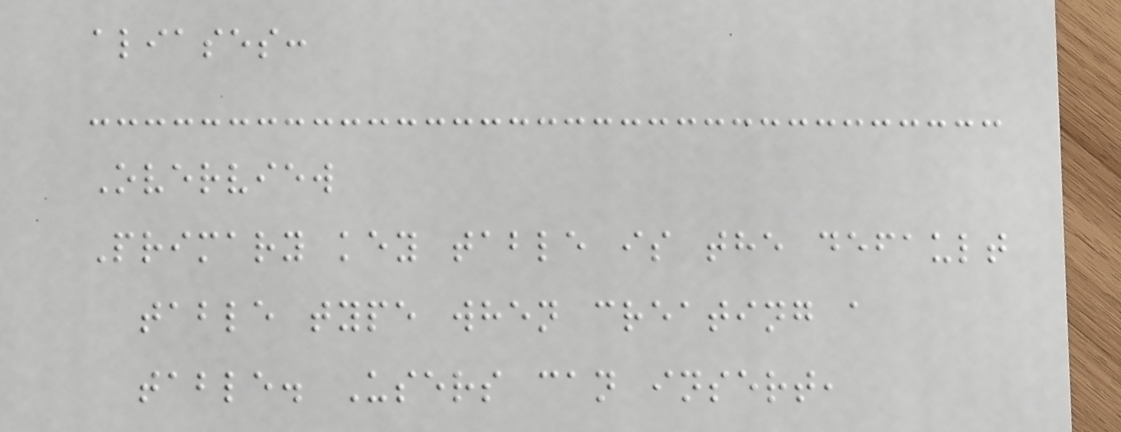aliases:
Overview
Primary key table is the default
table type when creating a
table. Users can insert,
